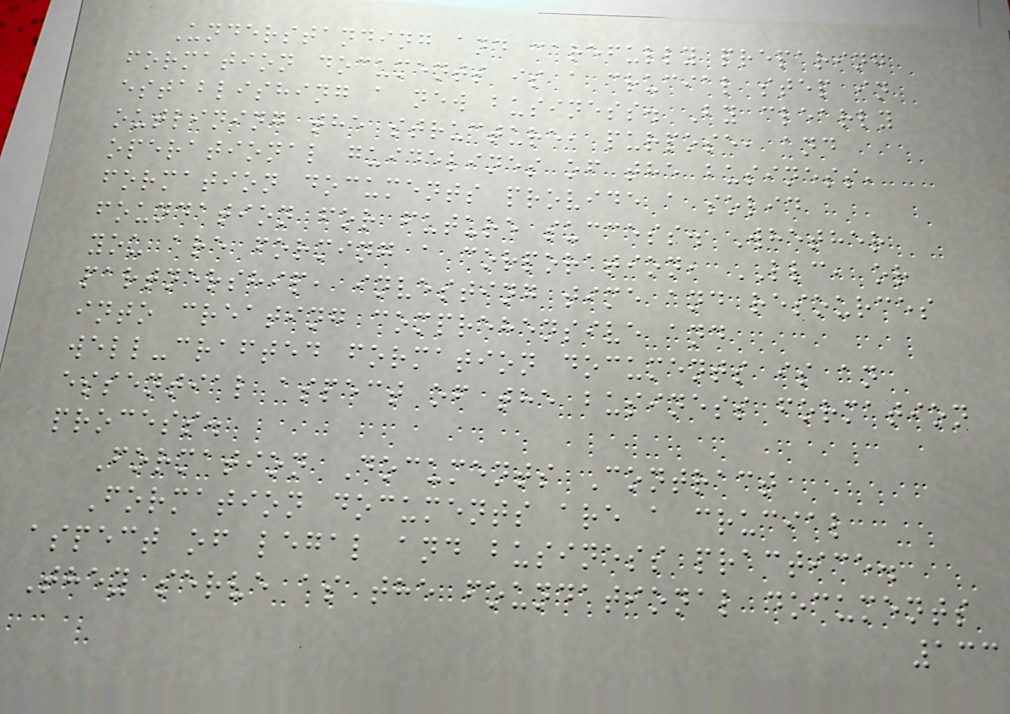Understanding and carefully preparing
formation documents is a crucial step in
establishing a new business. By clearly
outlining the structure, purpose, and
operational guidelines of the business,
formation documents provide a solid
foundation for future success. Whether
you are forming a corporation, LLC, or
partnership, investing time and resources
into creating comprehensive and
well-crafted formation documents is an
essential aspect of the business formation
process.
Formation Documents Contract
Formation documents are a crucial
aspect of legal and business practice.
They serve as the foundational documents
133
